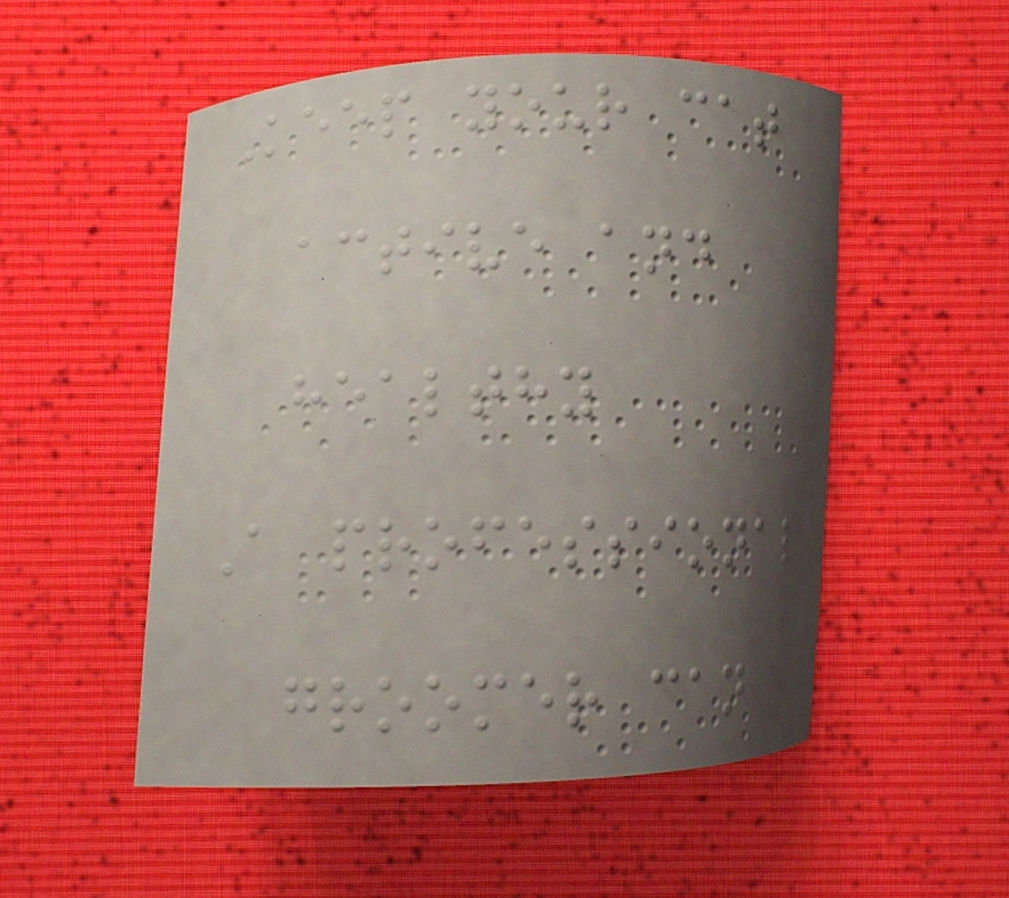Keep your cat
active and
healthy
A professional
groomer can
